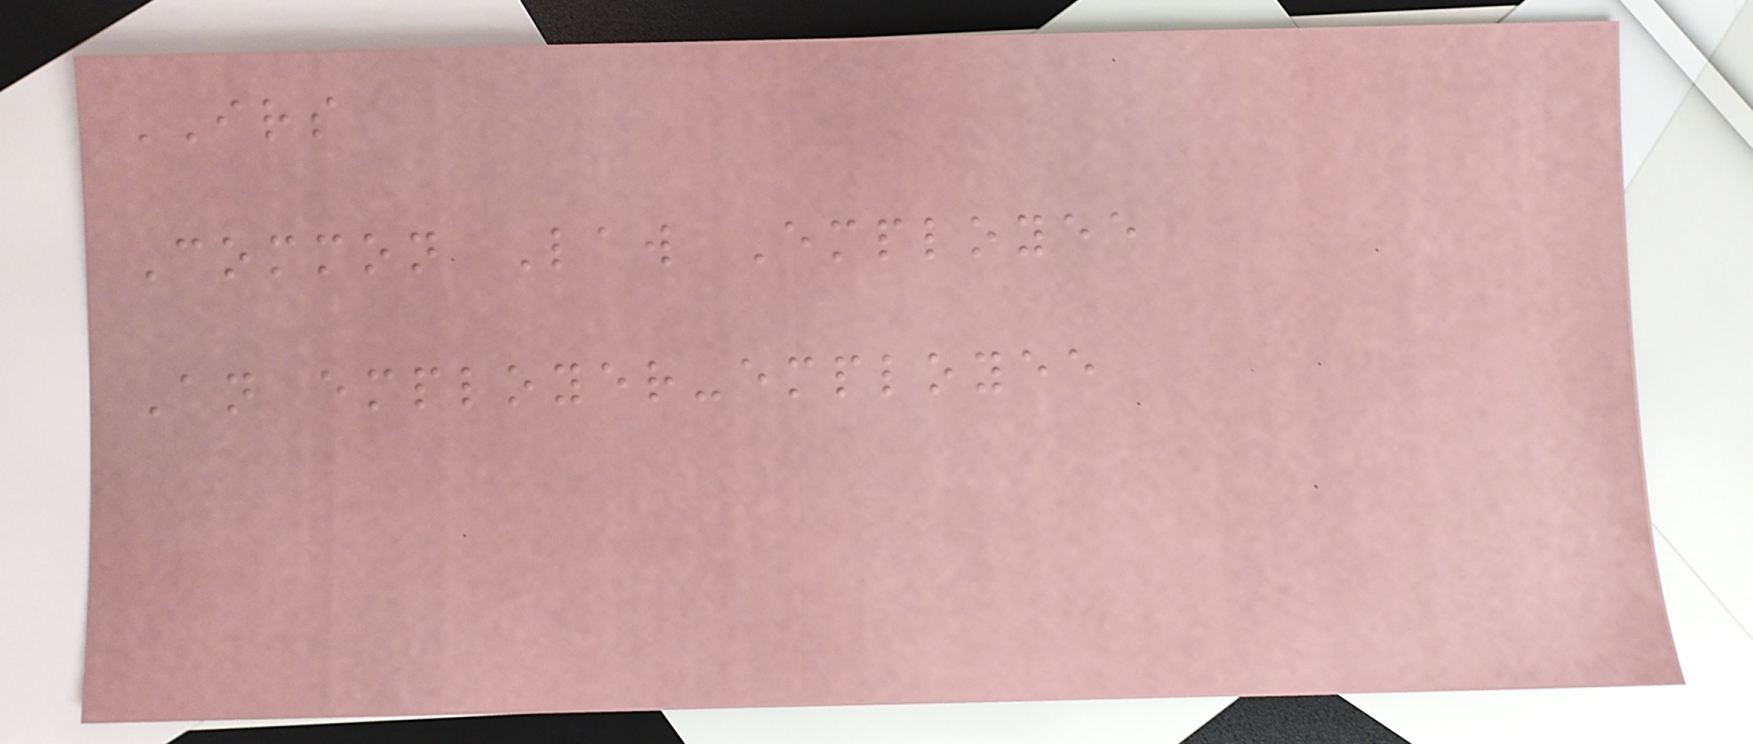IRS
Common Law Employee
An employer-employee
